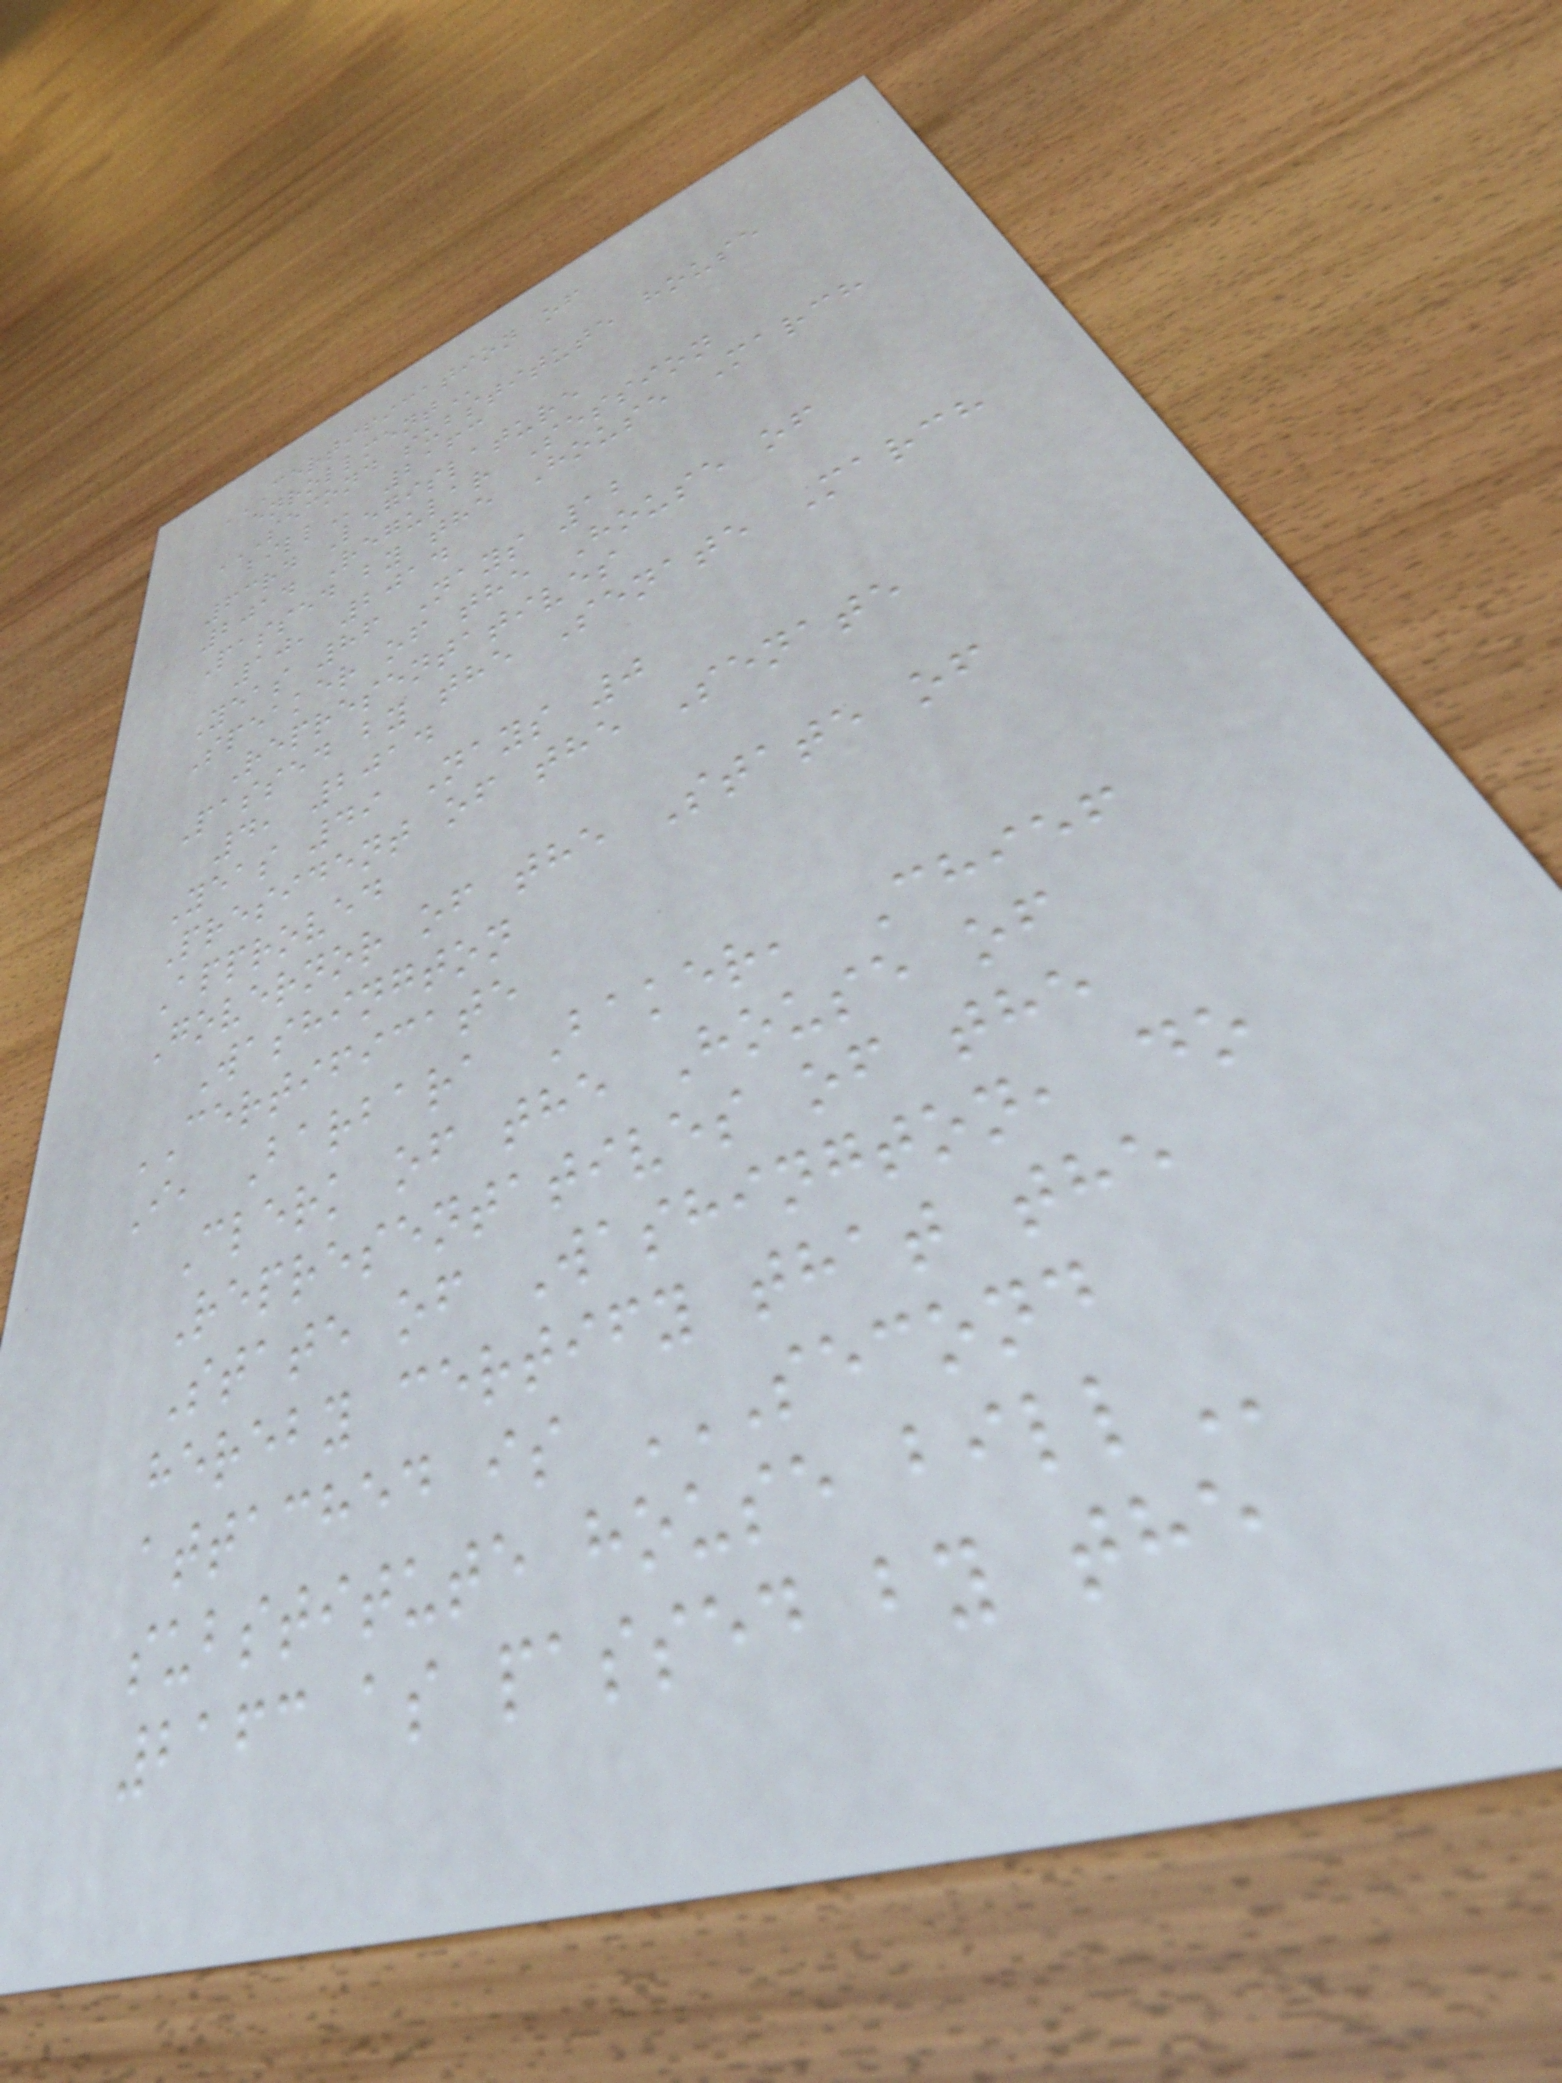CERTIFICATION OF
ENROLLMENT
SECOND SUBSTITUTE HOUSE
BILL 2163
63rd Legislature
2014 Regular Session
Passed by the House March
10, 2014
Yeas 86 Nays 12
Speaker of the House of
Representatives
Passed by the Senate March
4, 2014
Yeas 49 Nays 0
President of the Senate
Approved
Governor of the State of
Washington
CERTIFICATE
I, Barbara Baker, Chief
Clerk of the House of
Representatives of the
State of Washington, do
hereby certify that the
attached is SECOND
SUBSTITUTE HOUSE BILL
2163 as passed by the
